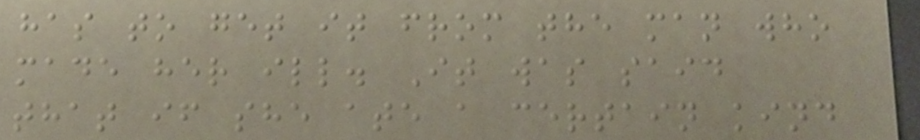has to get it from the man who
made her ill. It was said
that if she ate a certain kind
